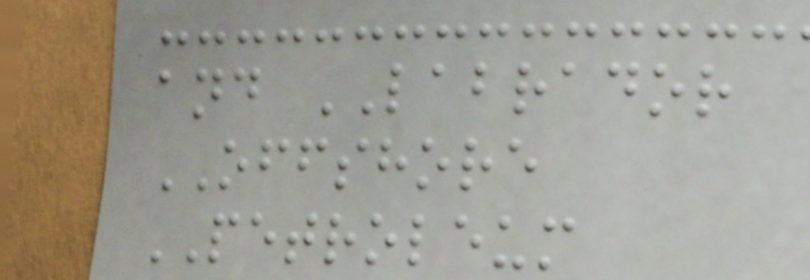and LABRADOR
OFFSHORE
PETROLEUM
